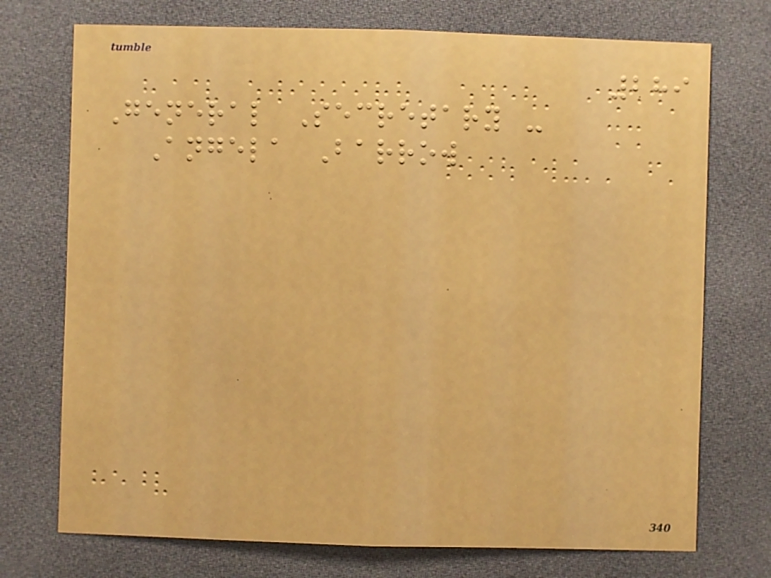289
General Secretary -
Angela Barrow
